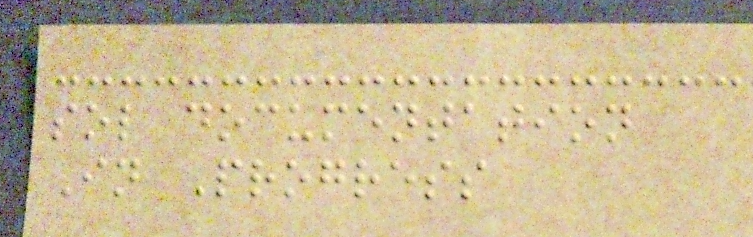sol documentation
In Progress
